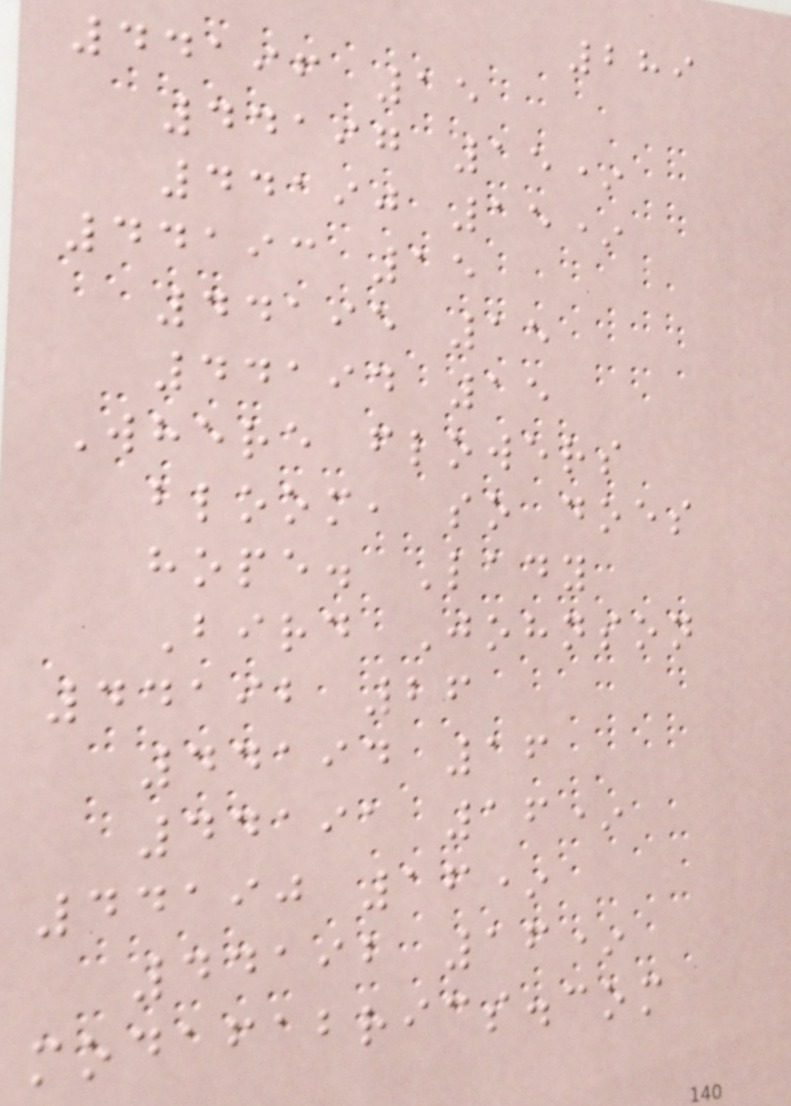289
44196 15
44197 15*
44190 15*
44193 15
44195 15
44194 15
Where flowers
bloom, so does
hope. Lady
Bird Johnson
44192 26
44194 16
44191 16*
44190 16*
44192 16*
modafabrics.com
